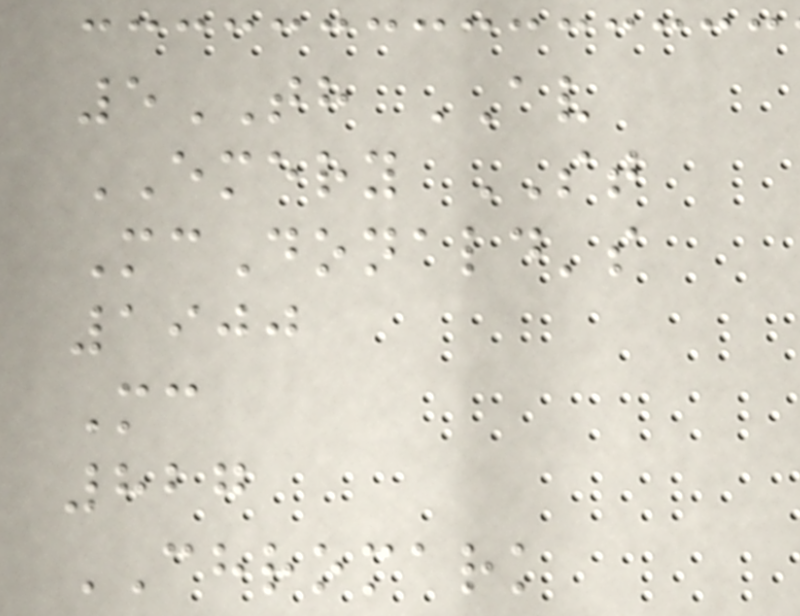5TH AV
EMERY ST
McDonald's
1900
Mc
827
CHROMARK
